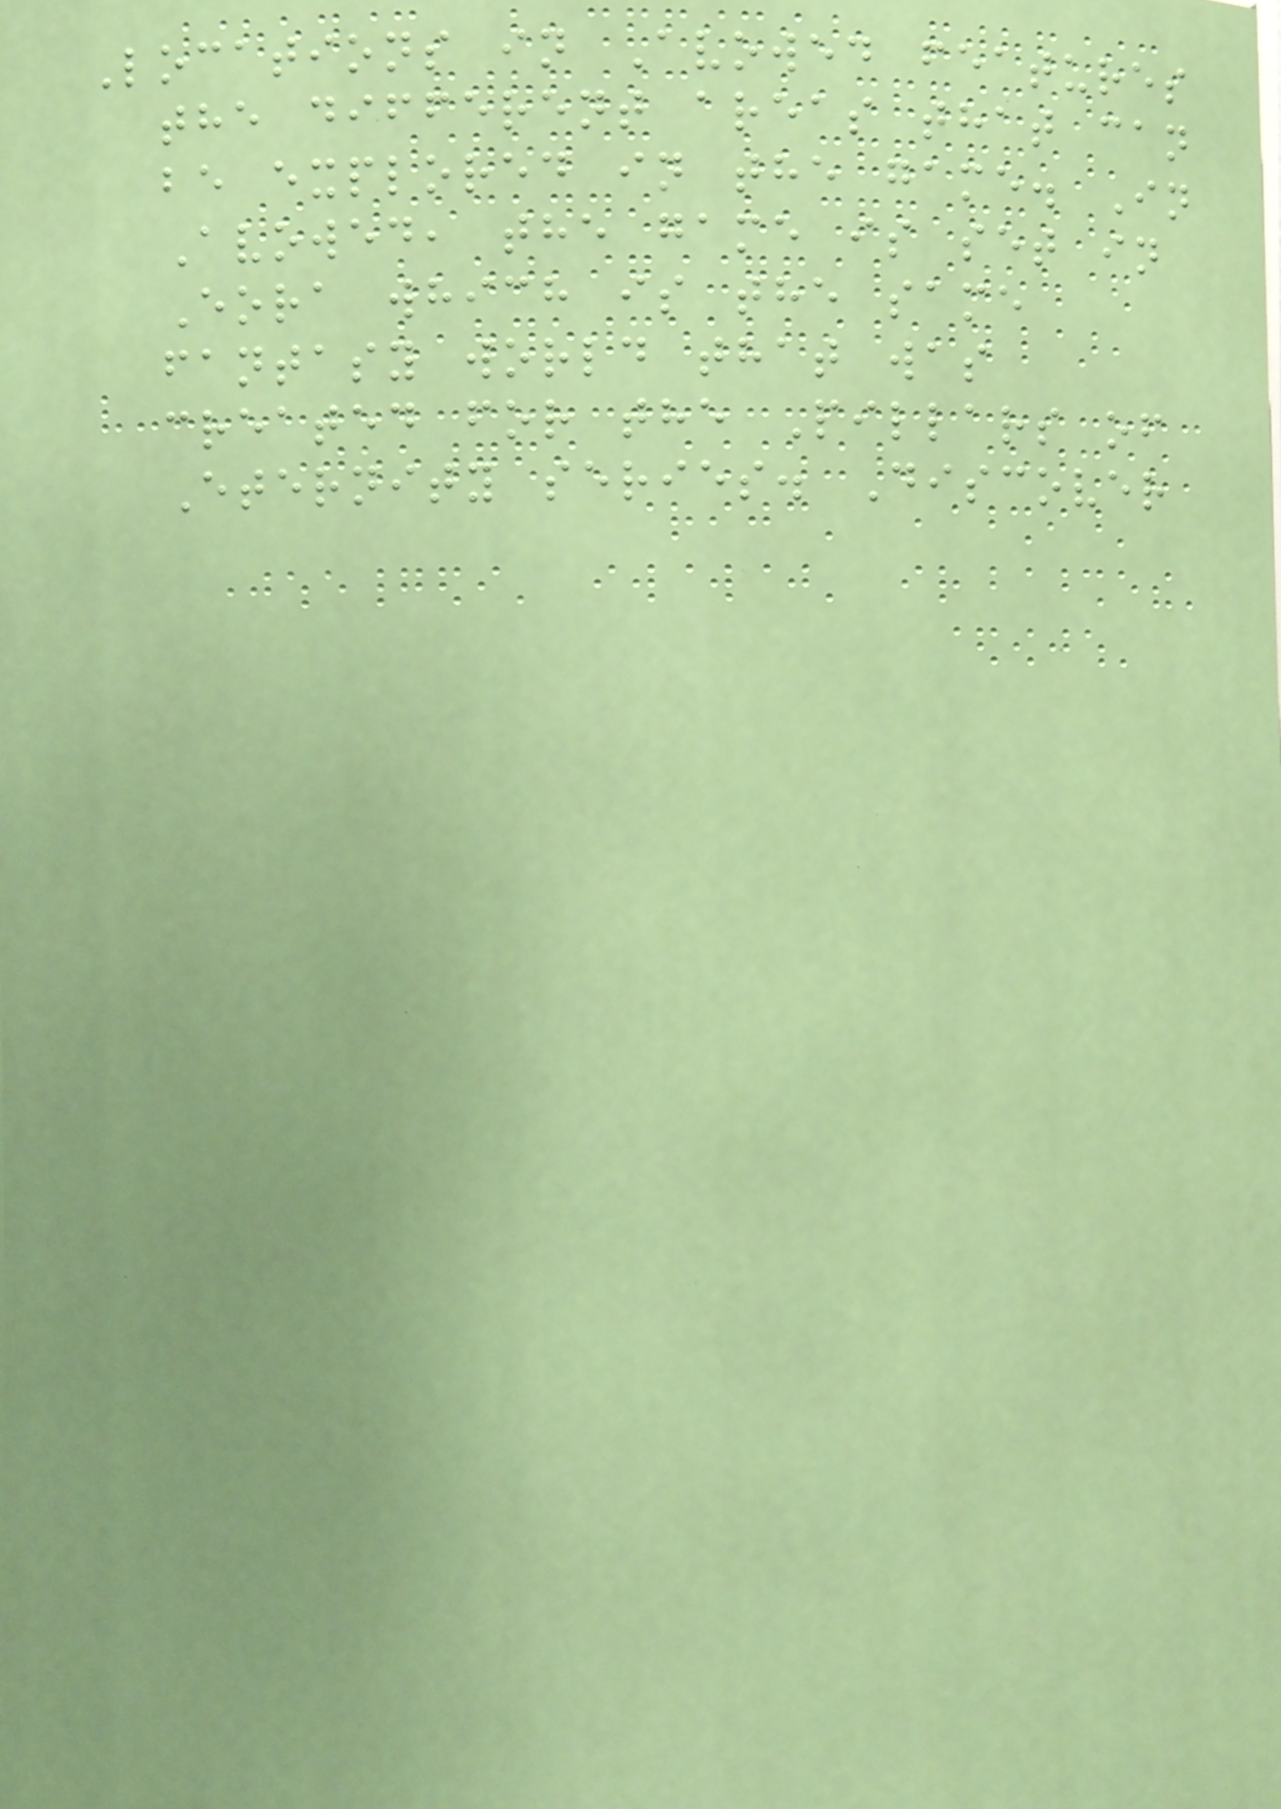Locations in Avowed features
the different areas that can
be explored in the game. In
Avowed, the game is set in
Eora which is the same
fantasy world that was
created for the Pillars of
Eternity series. Discover
